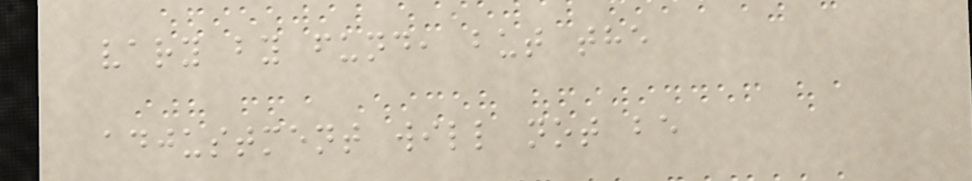vary by fund, but the
adjustment will not be
